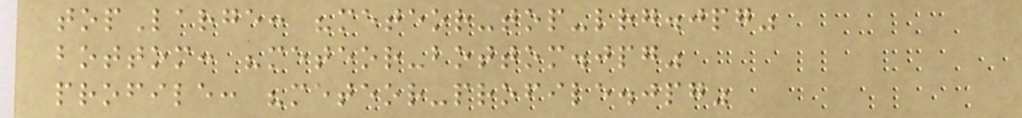topLarge: "meteor-top-lrg.jpg"
bottom: "meteor-bottom.jpg"
profile: "meteor-profile.jpg"
